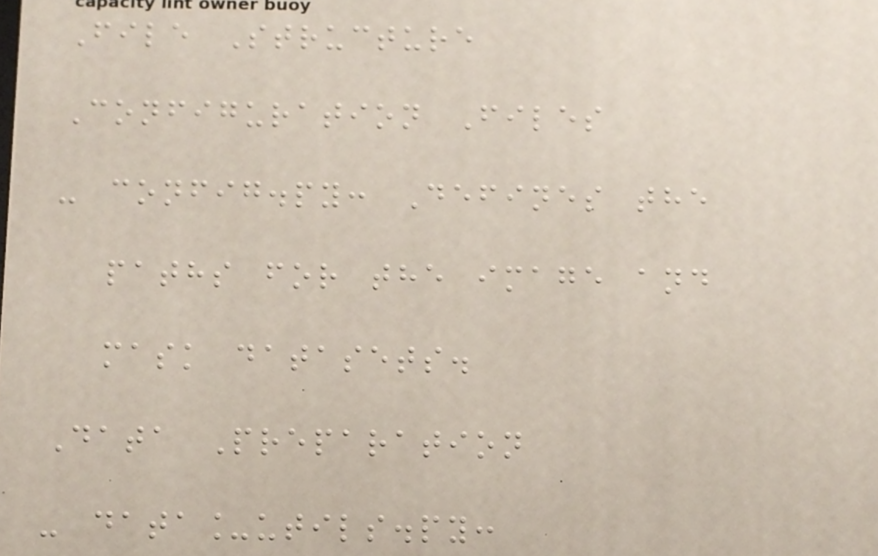File Structure
Configuration Files
- config.py: Defines the
paths for the image and
mask datasets.
Data Preparation
- data_utils.py:
